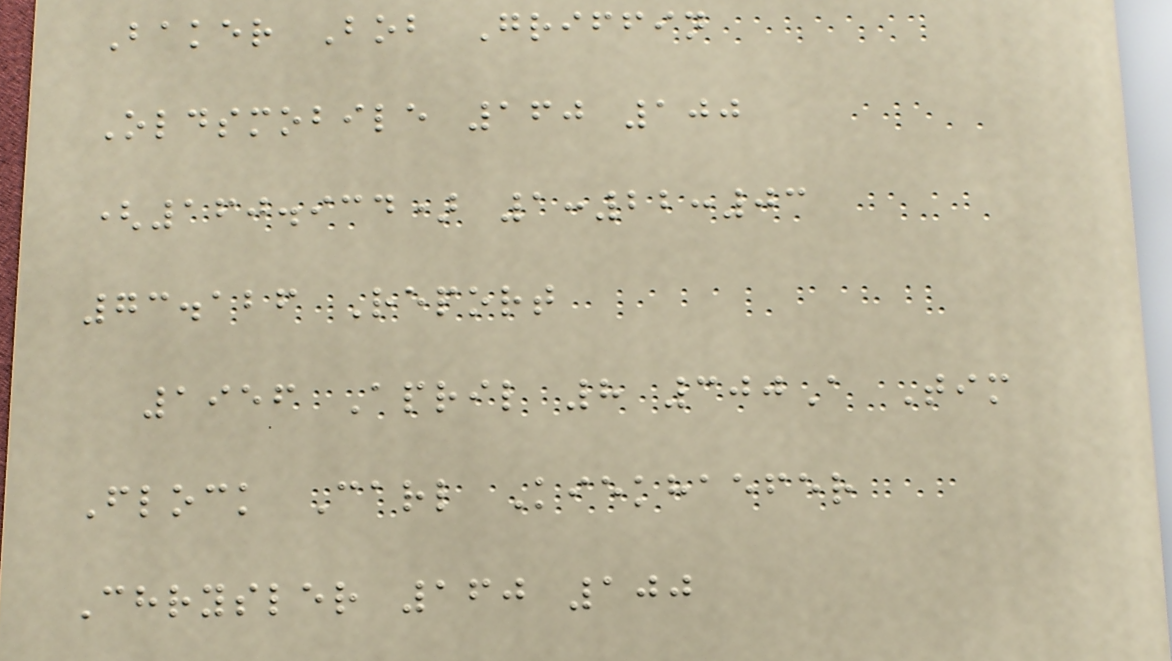Baker Bob Griffin
Oldsmobile 160 100
(160.934) 1:22:03
73.126 Report
1956 April 8 300A Tim
Flock Carl Kiekhaefer
Chrysler 160 100
